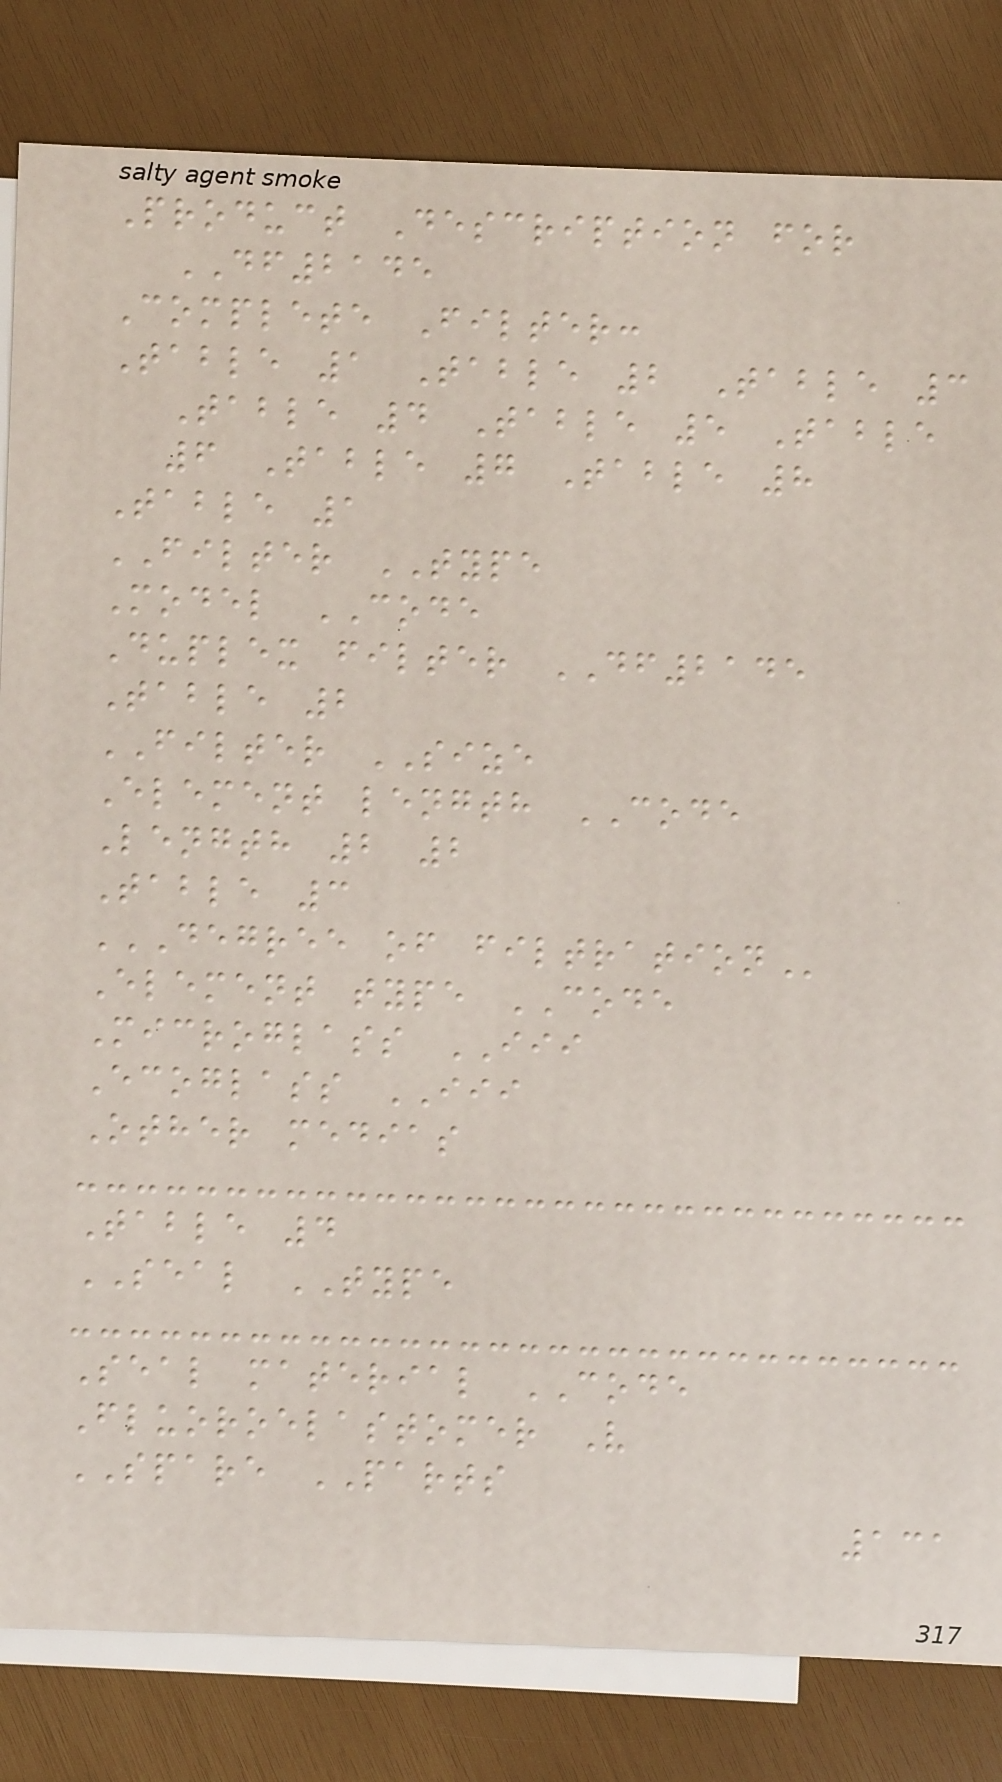Product Description for
DF2145
Complete Filter:
Table 1 Table 2 Table 3
Table 4 Table 5 Table
6 Table 7 Table 8
Table 1
FILTER TYPE
Model CODE
Duplex filter DF2145
Table 2
FILTER SIZE
Element length CODE
Length 2 2
Table 3
DEGREE OF FILTRATION
Element type CODE
Microglass III
Ecoglass III
Other medias
Table 4
SEAL TYPE
Seal material CODE
Fluoroelastomer V
SPARE PARTS
131
